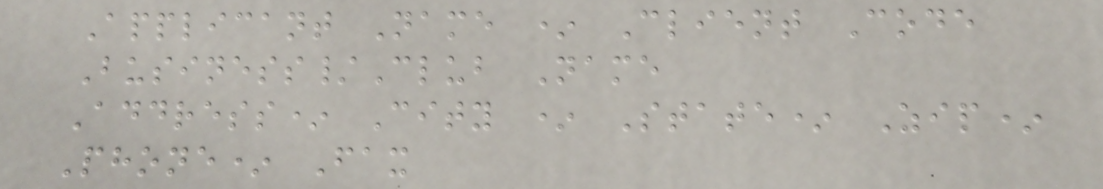Applicant Name * Client Code
Business/Club Name
Address* City * State* Zip*
Phone* Fax
